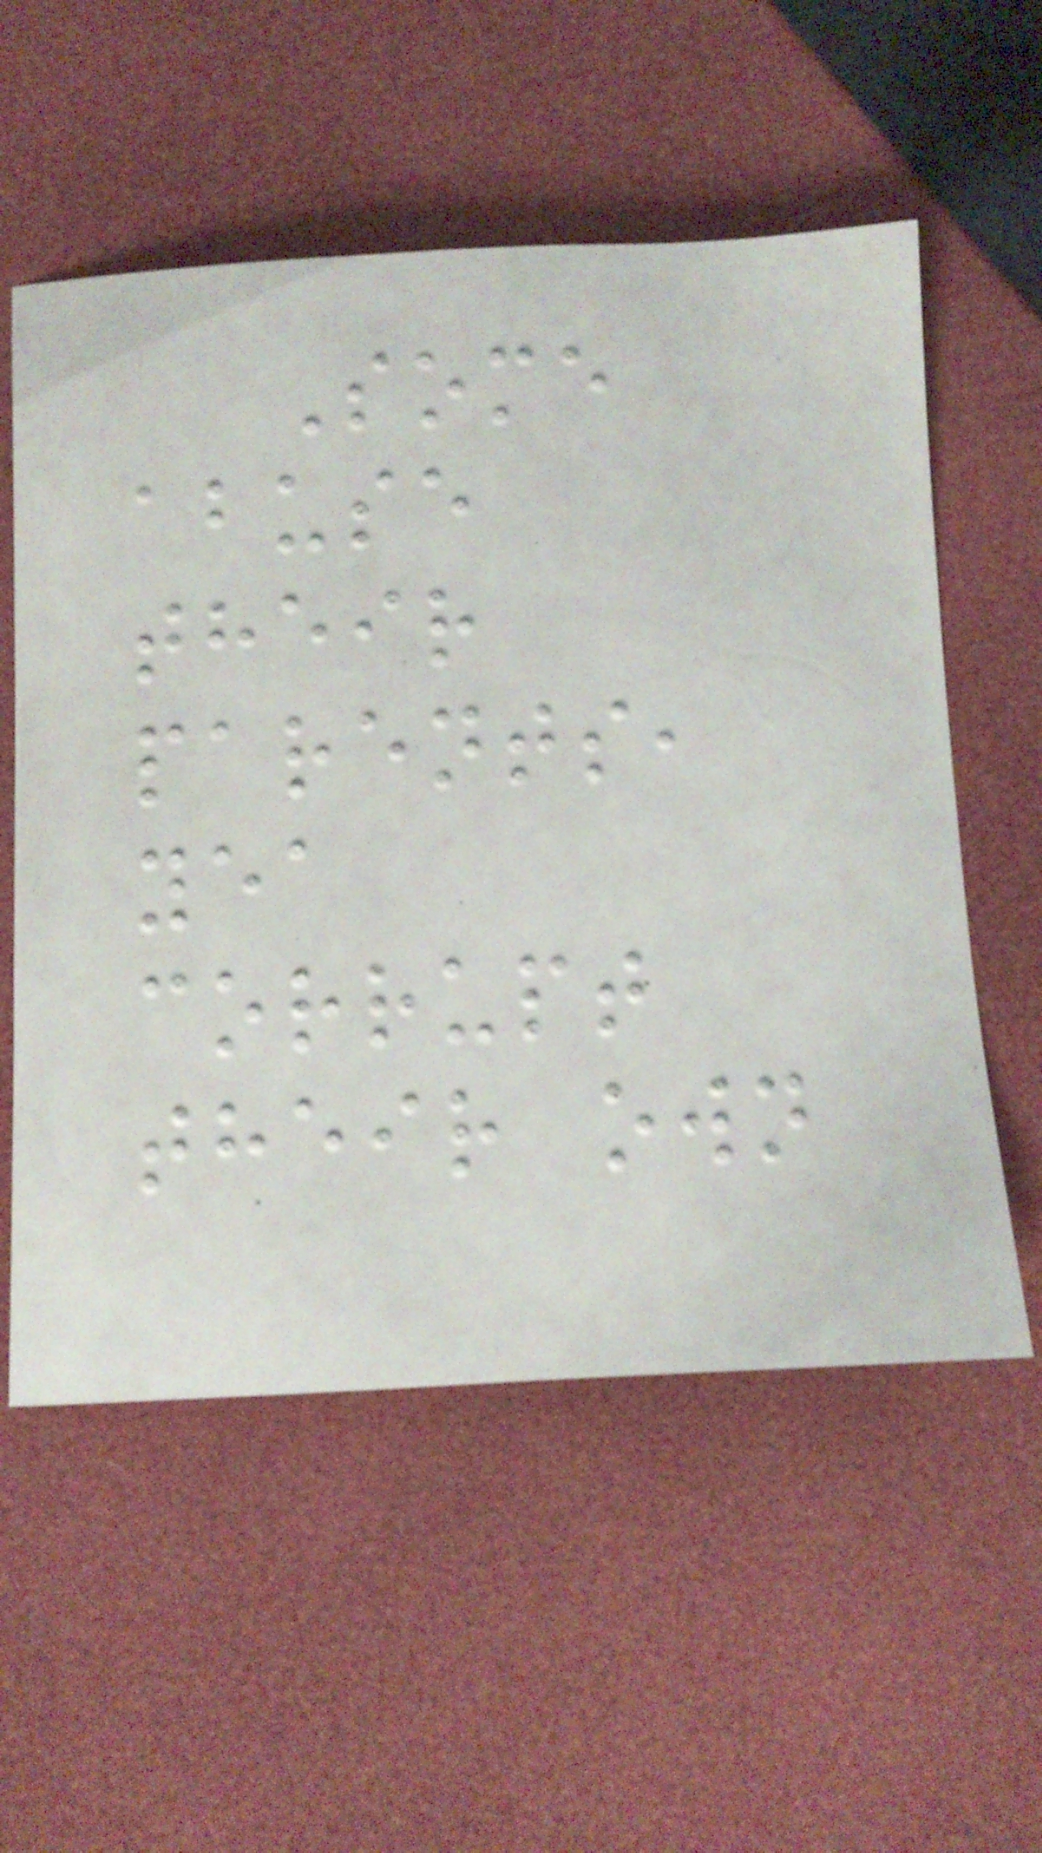Some
abuse
their
parents,
yea
corrupt
their own
